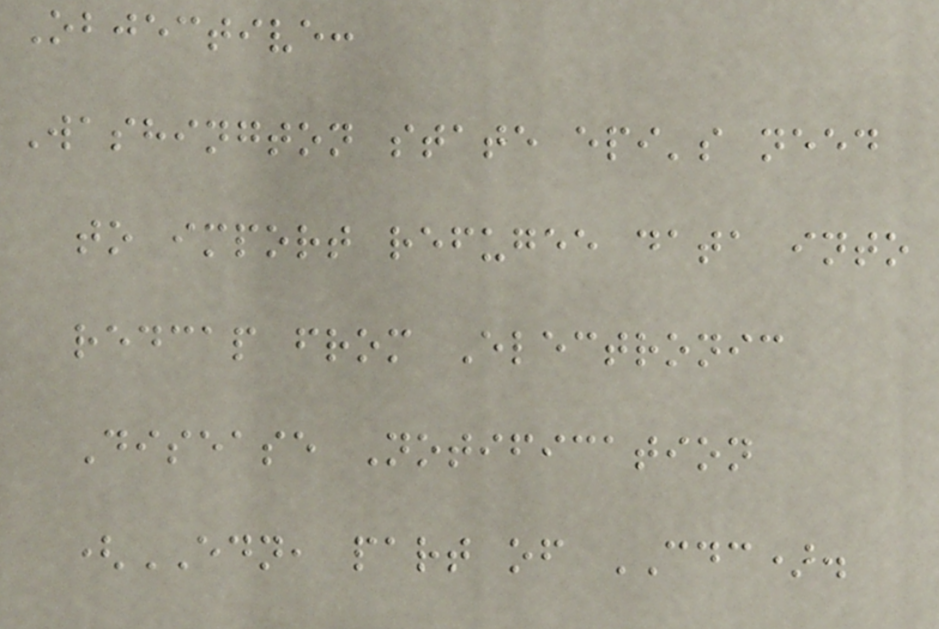Objective:
Washington state epi's need
to import refugee data into
redcap from Electronic
Disease Notification
(EDN, part of CDC).
